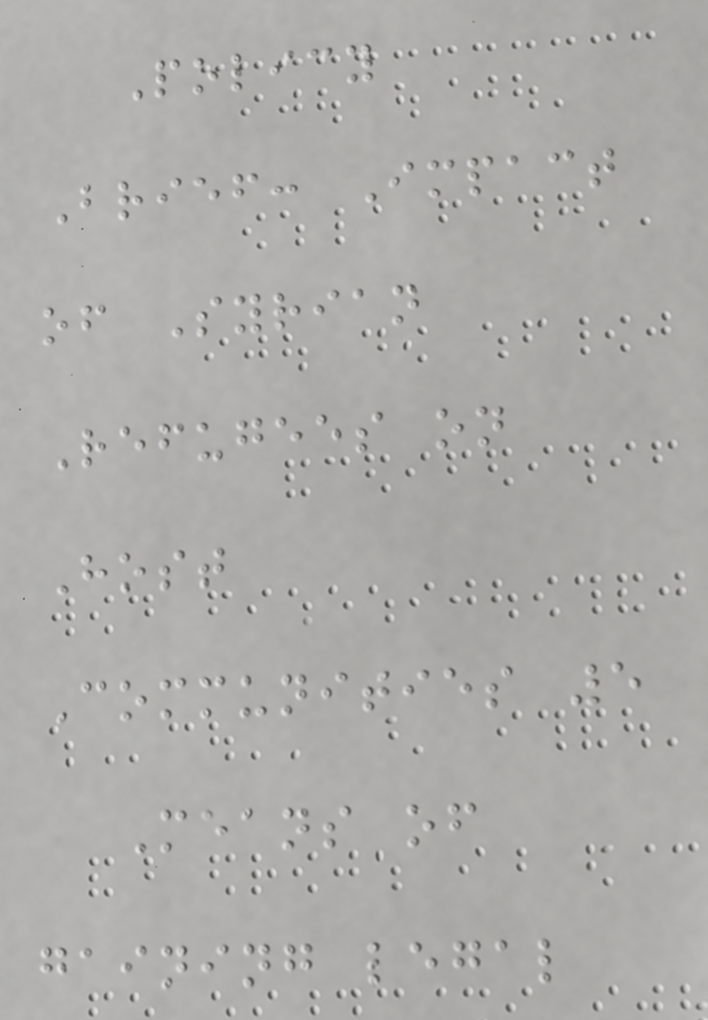Policy
Brief: Impact
of Syrian
Refugees on
Host
Communities 5
Means of
gaining legal
